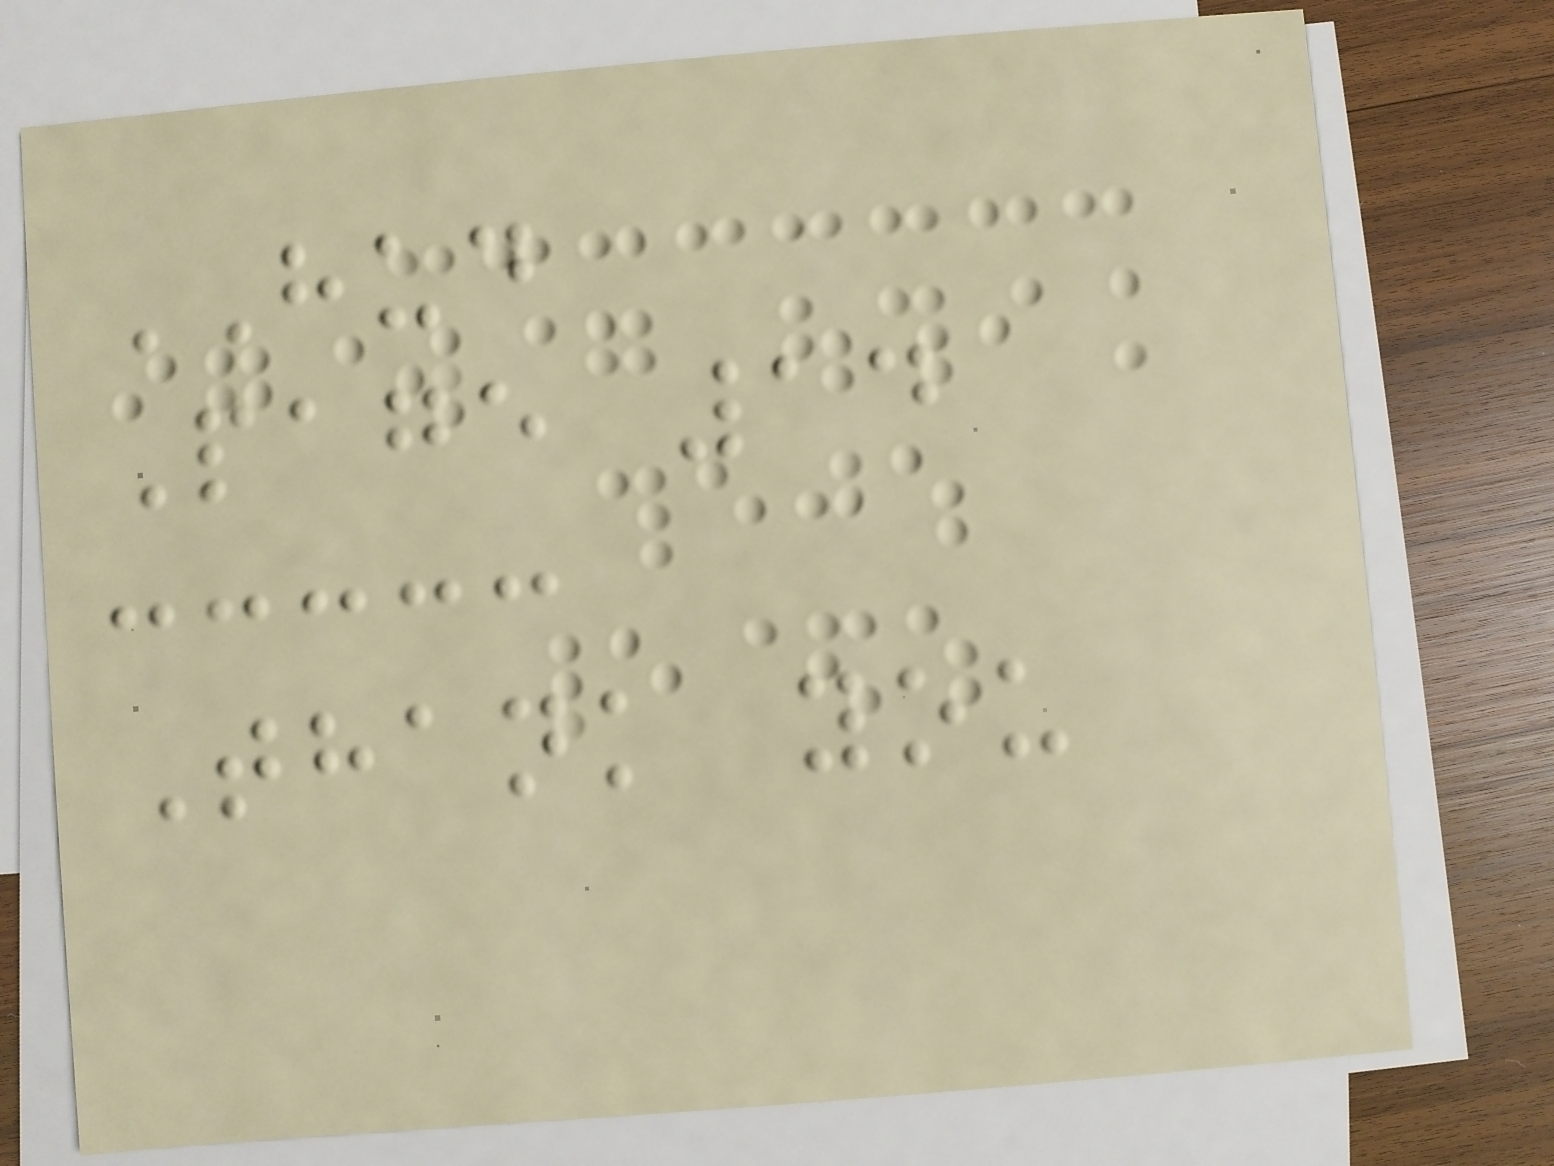HUD
Page 14
Thank you
